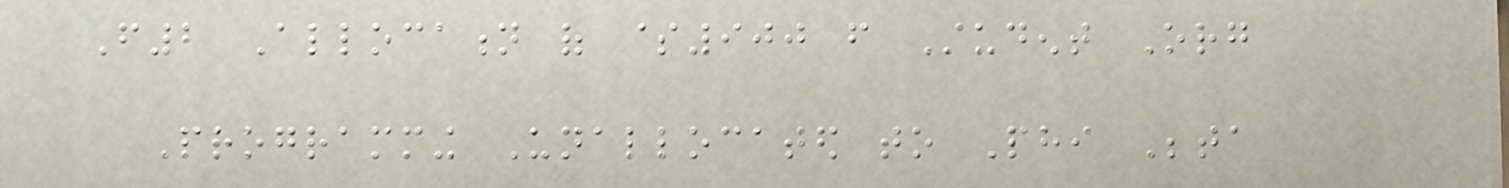F2 Allocation of $900 from Student Org
Programming Unallocated to Phi Beta
